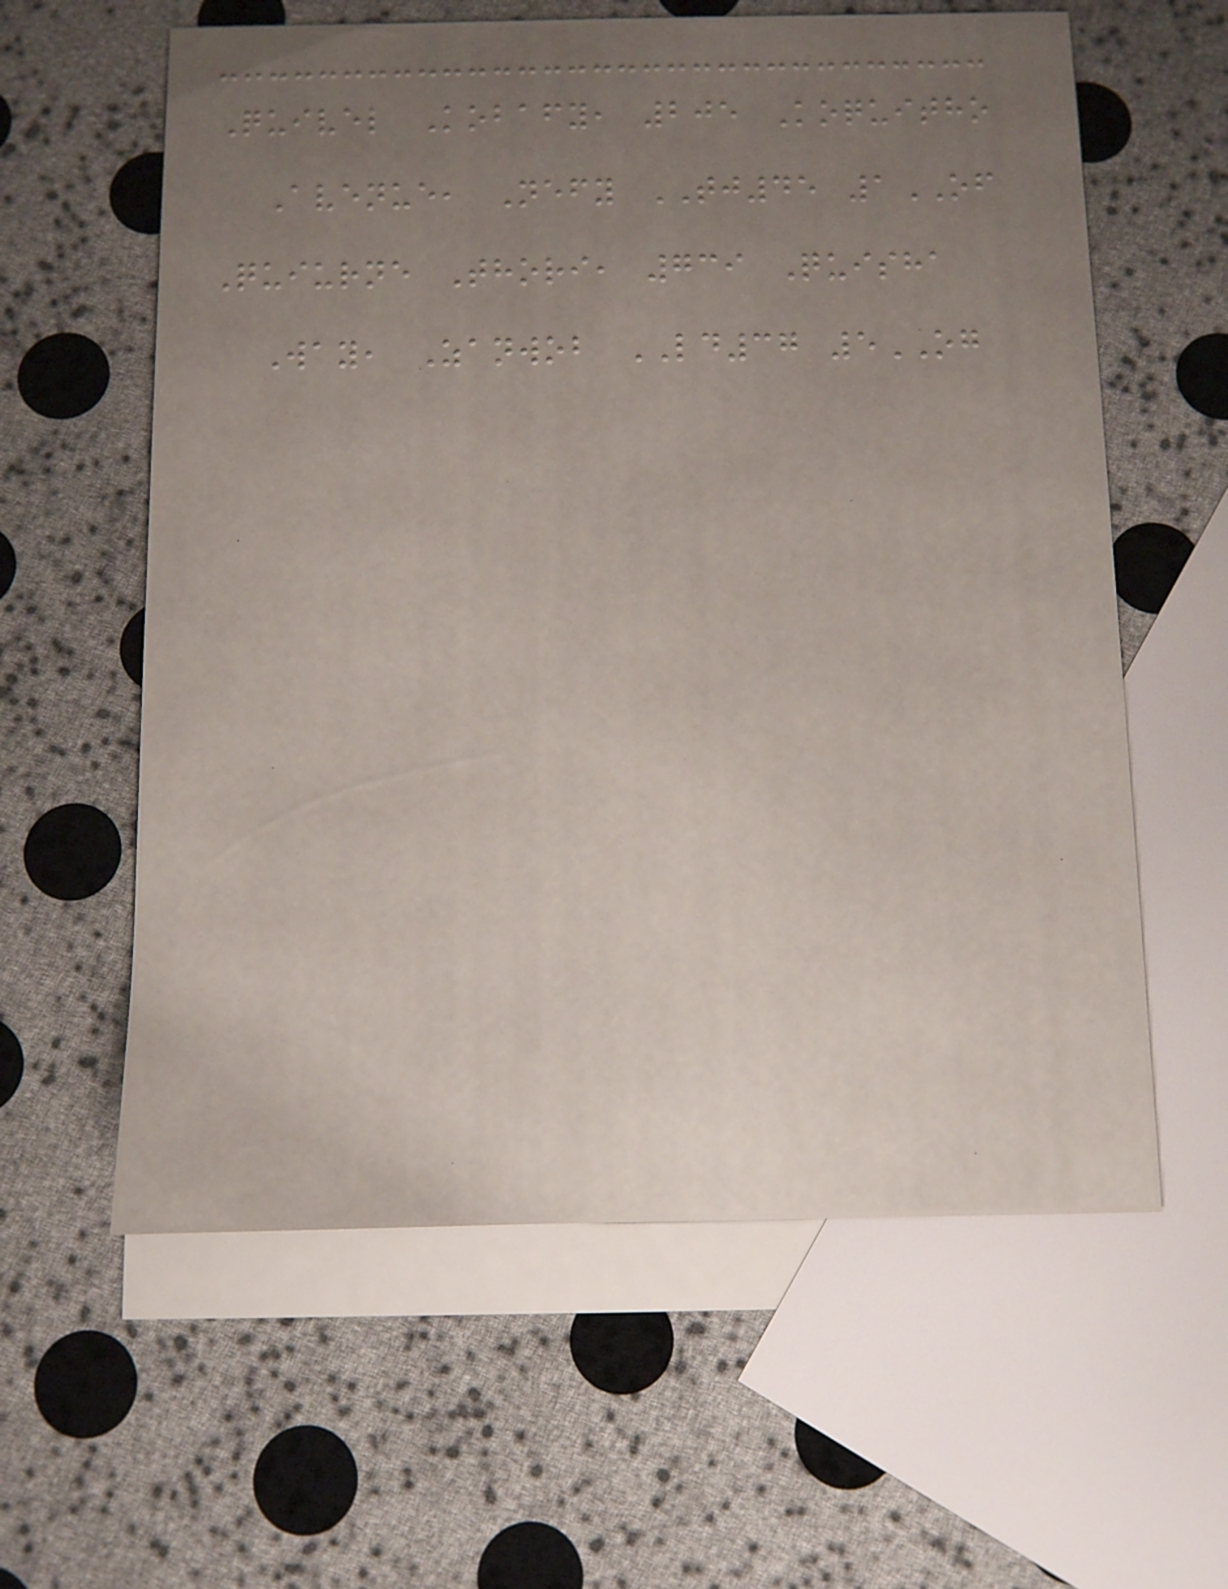Quivel Kobafy, 205 Koquitho
Avenue, Nefy TJ45 1OF
Quiurne Thori, 739 Quisha
Way, Zanwob LD37 5OG
